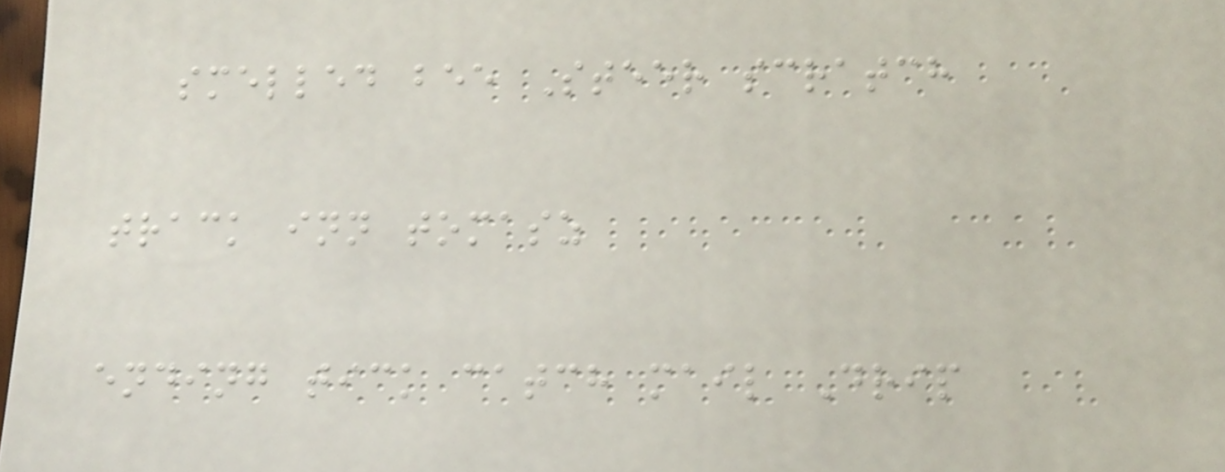smelled bee Steer scratch
track inn tomasz
ending tick catch mail Drip
